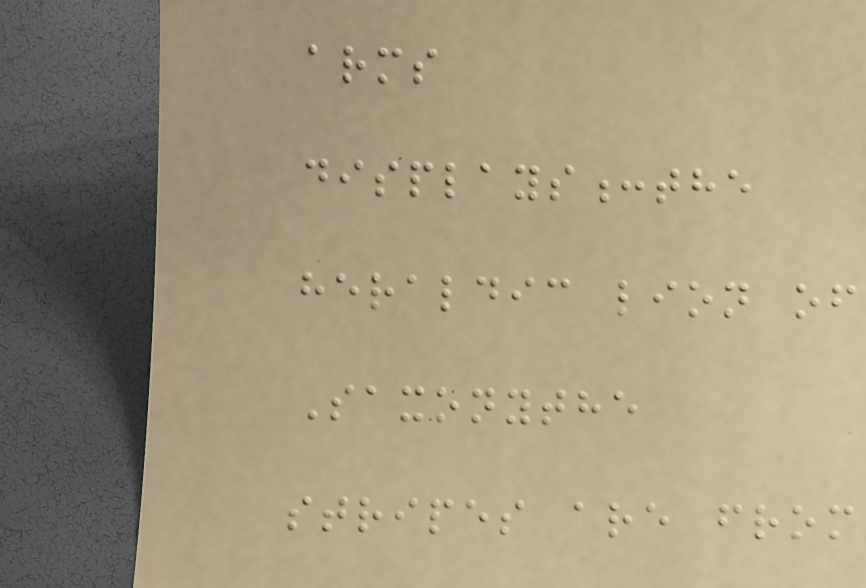arms
displays:the
heraldic lion of
Saxonythe
stripes are from
